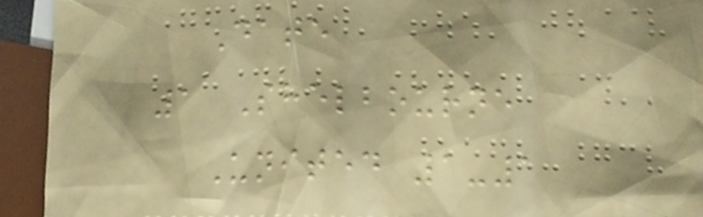Date
1 Shelbourne
United 1-1
